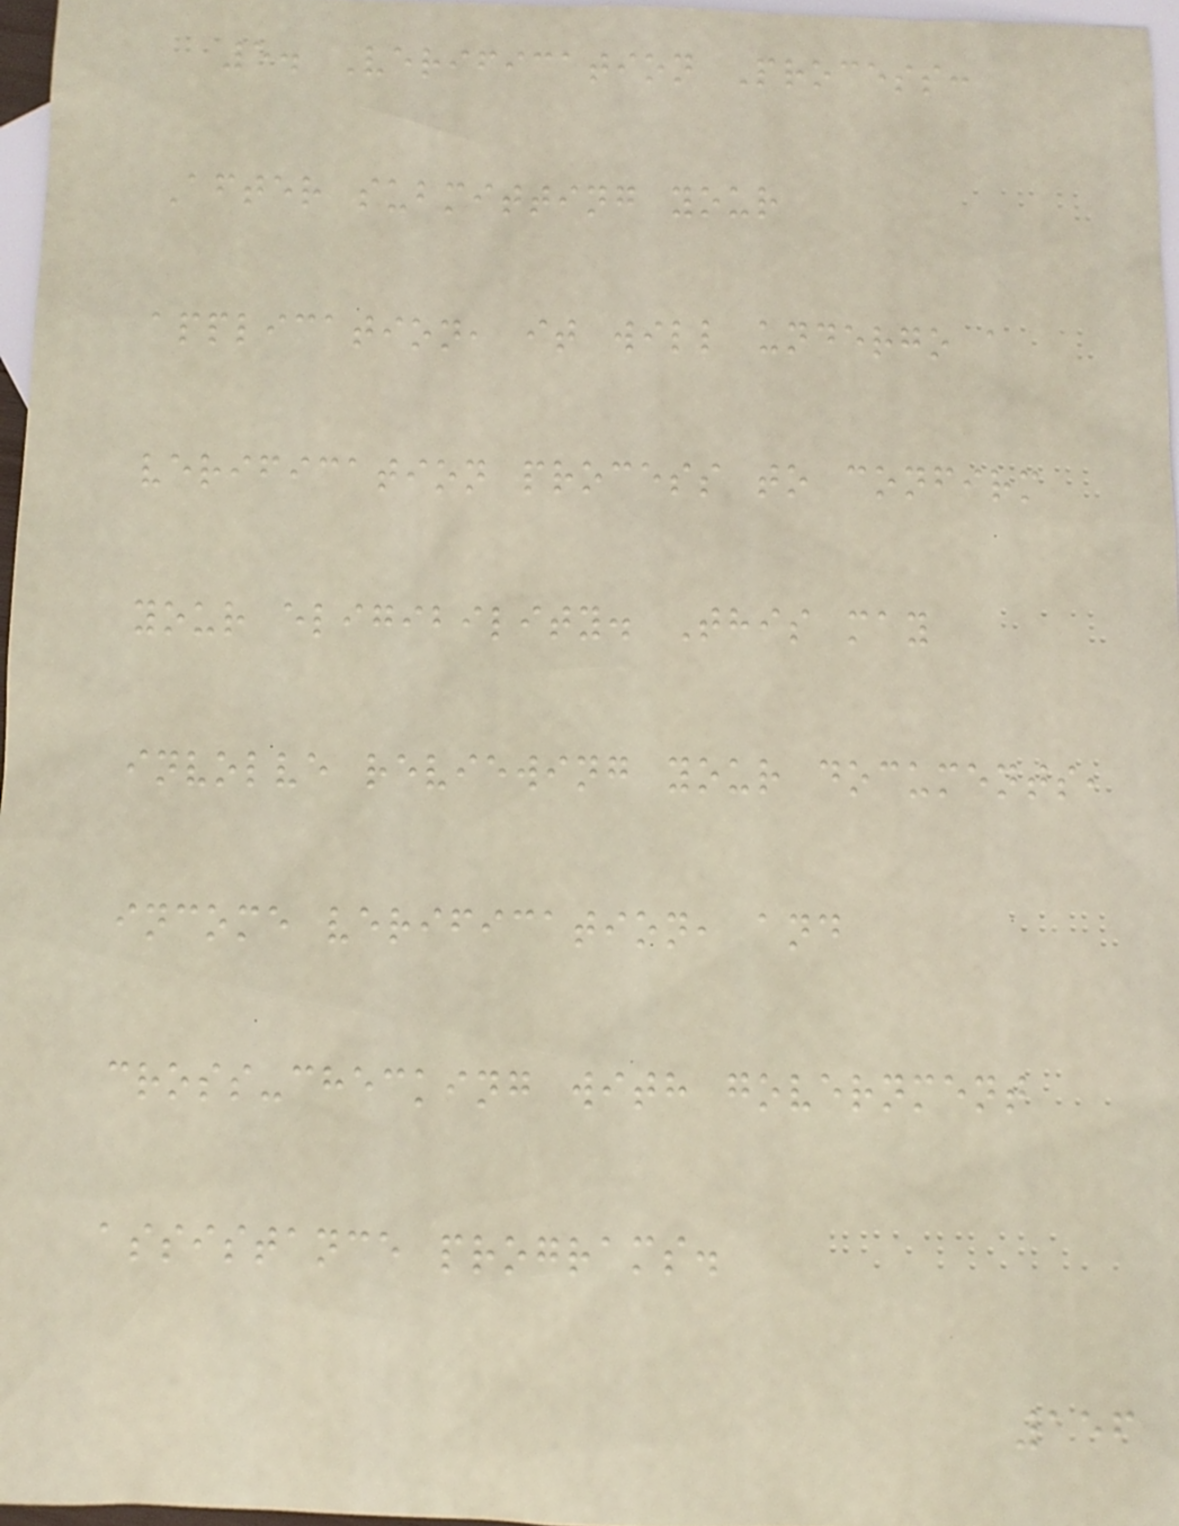5. Verification Process:
After submitting your
application, it will undergo a
verification process to confirm
your eligibility. This may
involve reviewing your documents,
income verification, and
cross-checking with government
assistance programs.
156
